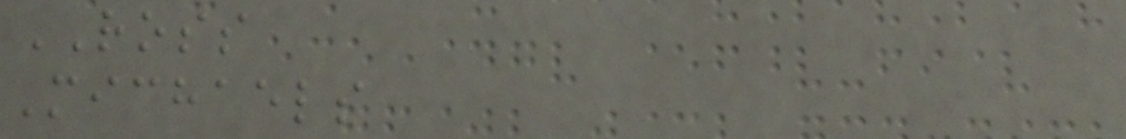ROSS
Michaels
